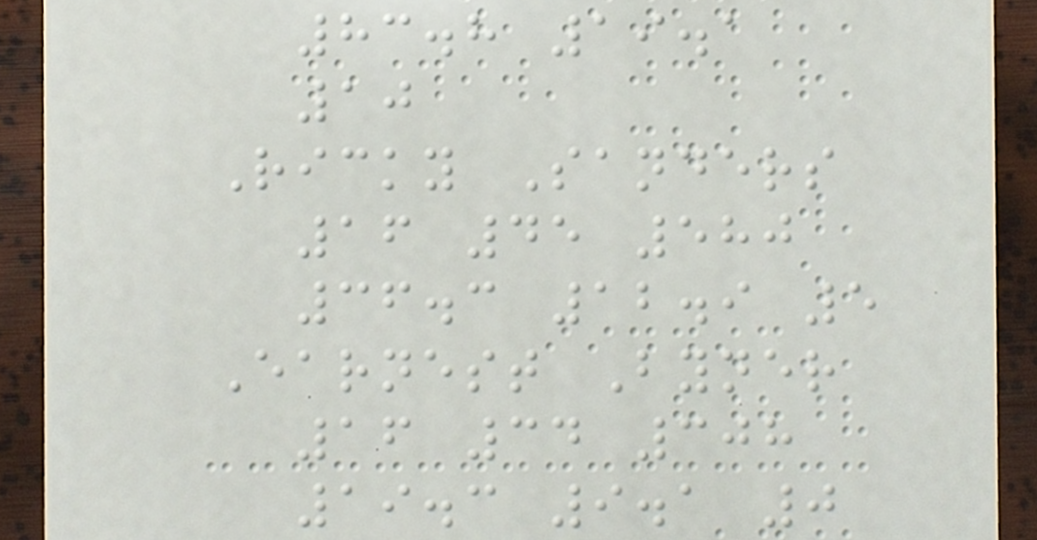83.8 19.1
10
Ricky Sanders
16 45 580
36.3 12.9 5
Earnest Byner
16 34 308
19.3 9.1 0
